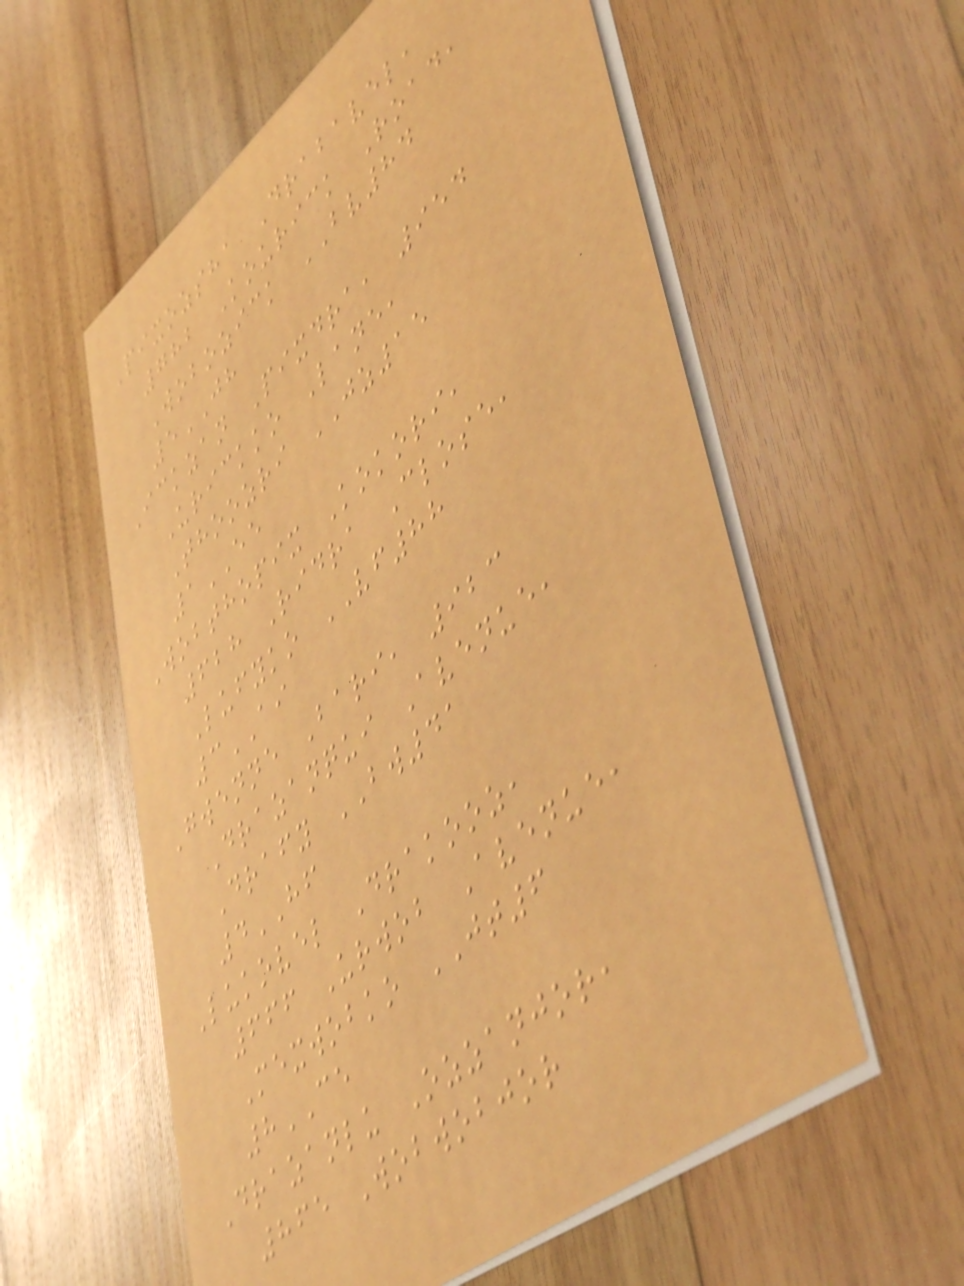Pixozsha Drabavel,
782 Kourick Road,
Wobozick BV84
5JH
Ickzan Pixdra, 954
Urickko Lane,
Thoozri JZ15
1EE
Wobthopix Kokori,
628 Ridra Close,
Lufyko VF88
3AI
Gwenne Bari, 923
Drazanqui Avenue,
Drafy BW41
4HF
Lukovel Drakooz,
666 Urwob Avenue,
Mexwobko JT6
8CE
Drazanlu Ozzanjor,
865 Wobwobjor
